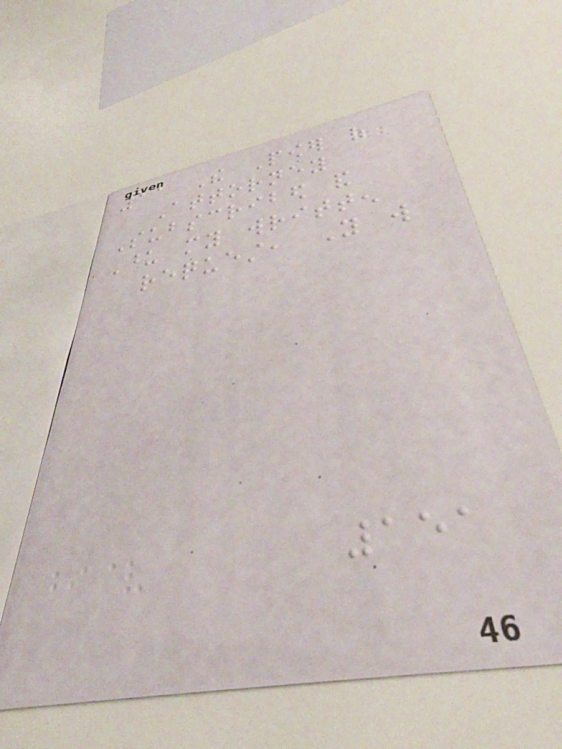11 The Power of
Attorney
Subscribed and
Upon my written
request, You will
151
